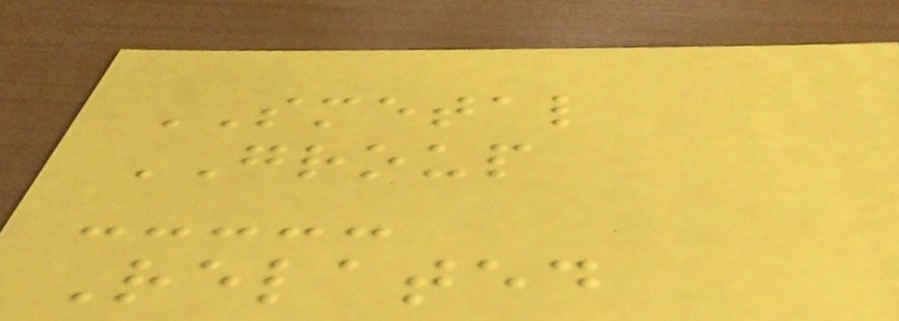SMETAL
GROUP
Related
